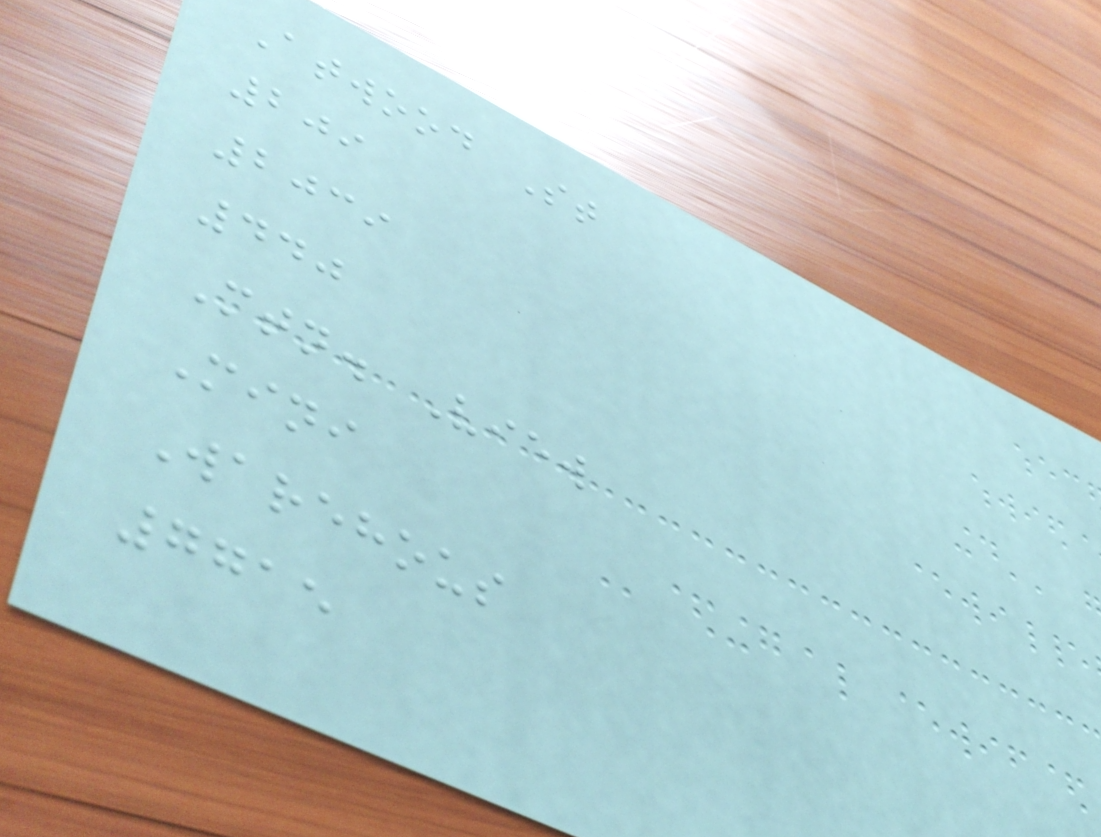Atwood St
209
2039
440
Mtn. View
Mini
Warehous
7715
